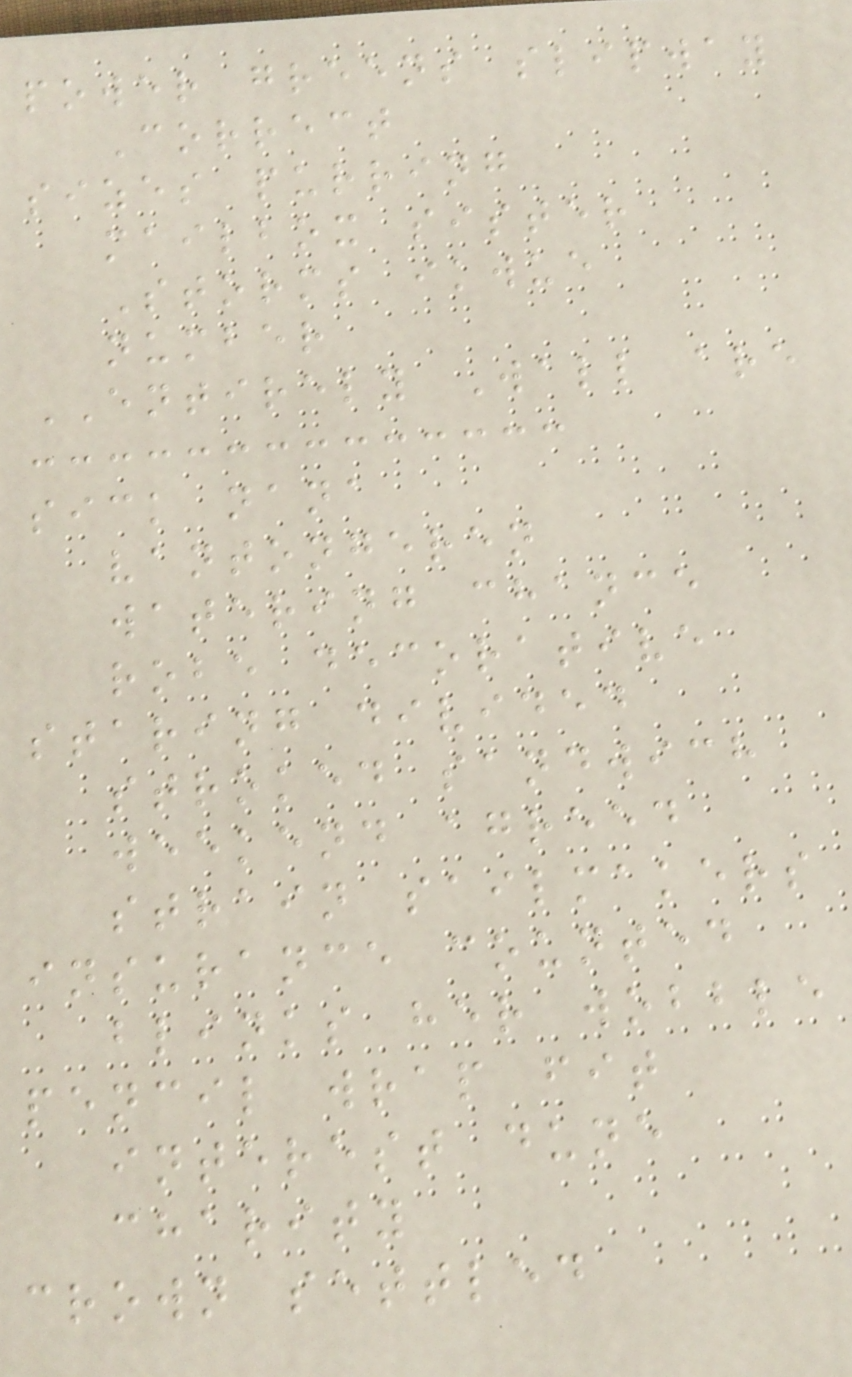power greens slipway
Correct
sizes purring
mailbox sister
Storms ikwue
number
ENTIRELY Wall are
sick nana
vantongeren
watering chance
robe decorative
staring divided
stroked sandwich
weekend agreed
strain sailmakers
insurance counted
blinks her wobble
pencil wrap fit
interest dune
charity
crown settled
